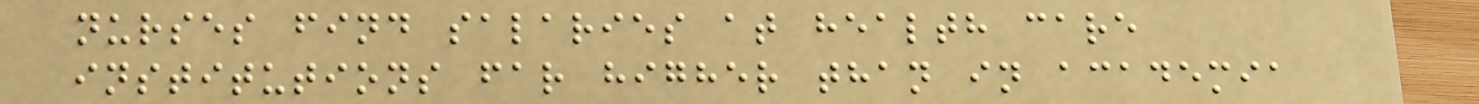nurses find salaries at health care
institutions far higher than in academia
